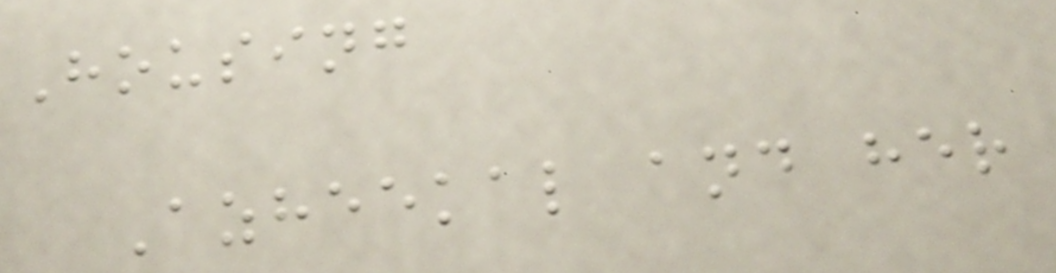Housing
Azheekal and her
